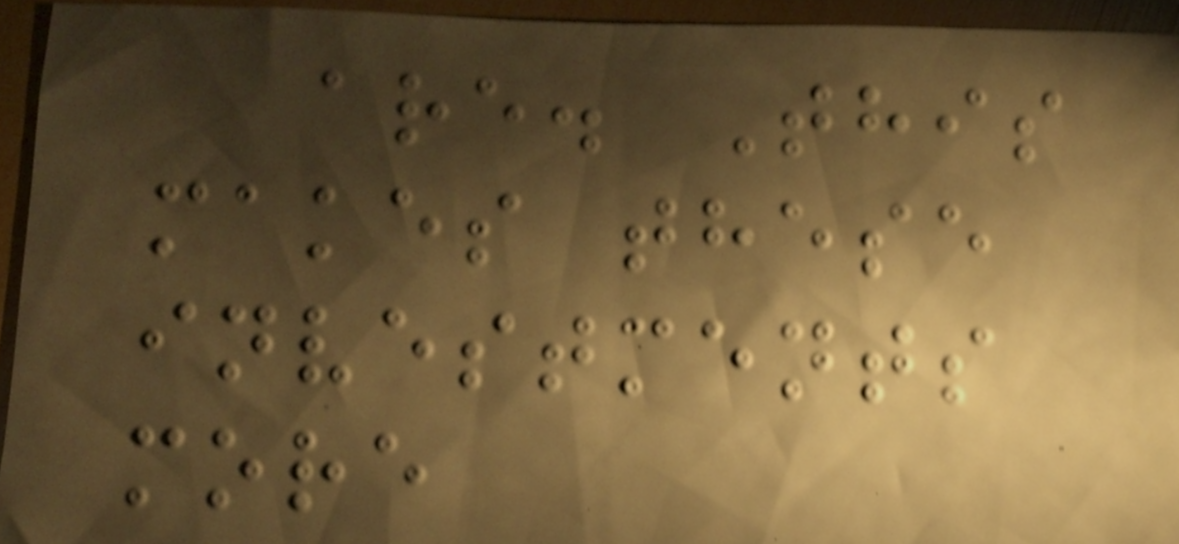are. This
makes these
investments
more
